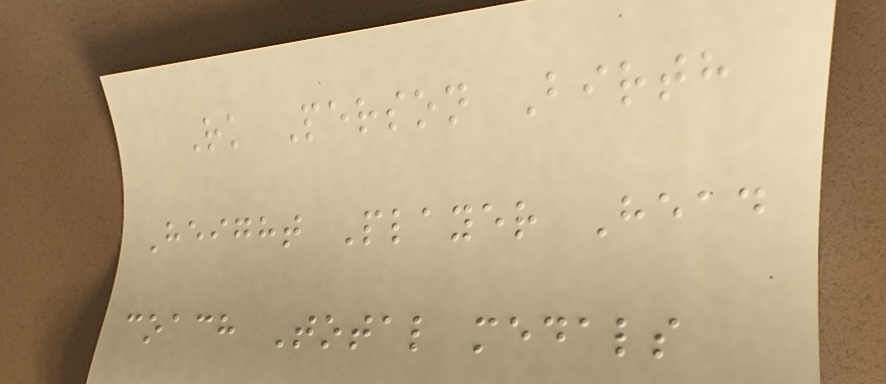Rk Person Birth
Height Player Head
coach Total medals
